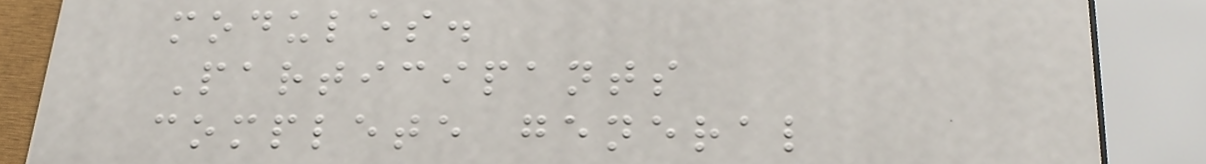modules.
Participants
complete general
